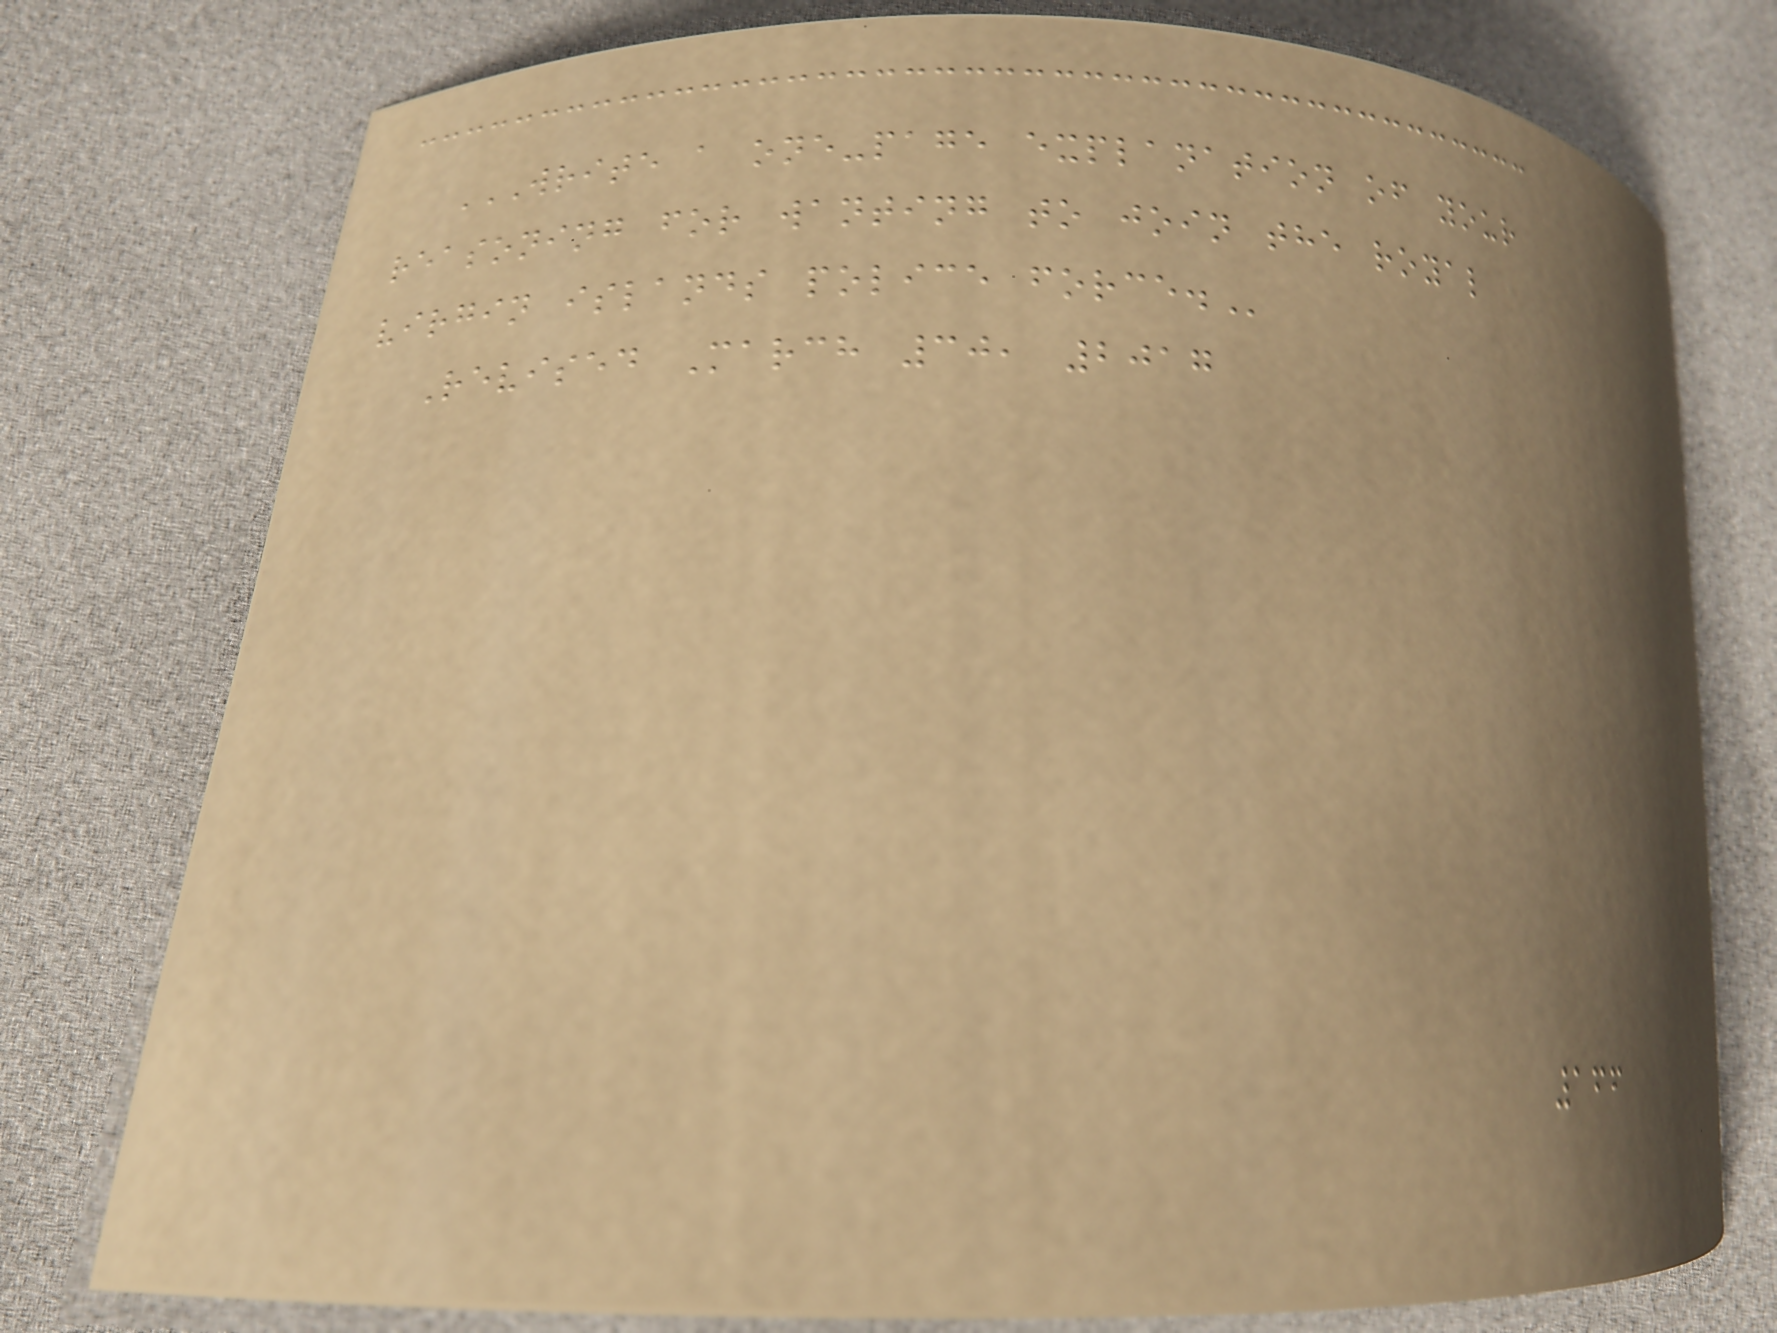WRITE A ONE-PAGE EXPLANATION OF YOUR
REASONING FOR WANTING TO JOIN THE ROYAL
VIRGIN ISLANDS POLICE FORCE.
Revised March 30, 2017
166
